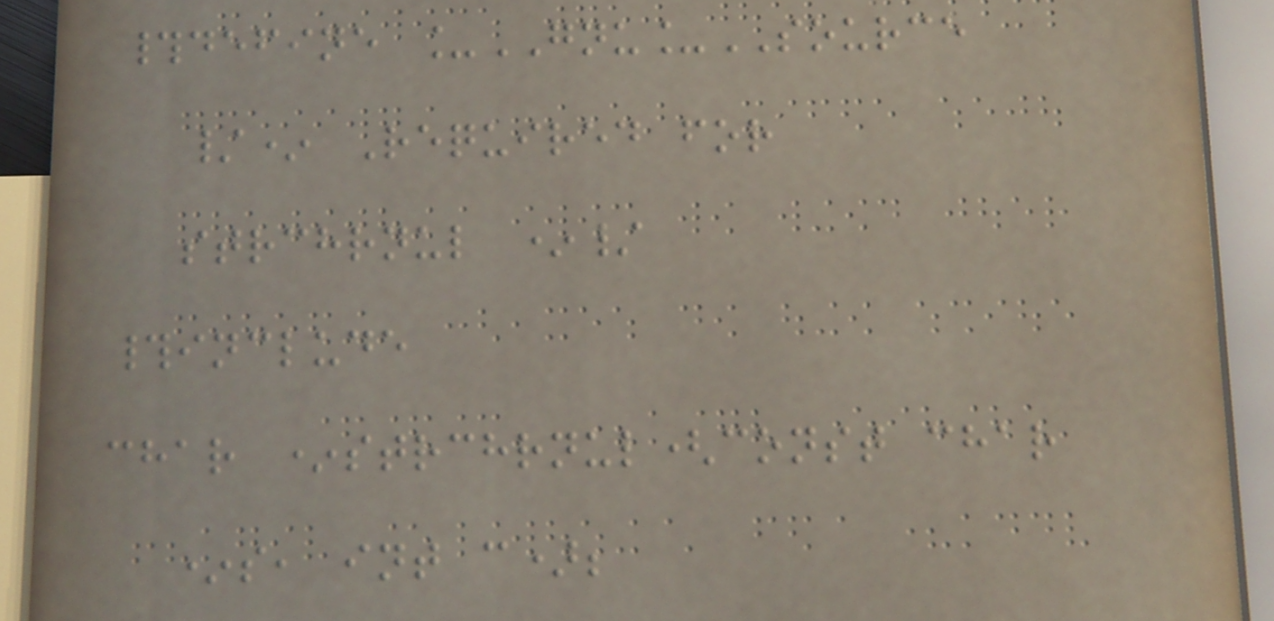#define _GNU_SOURCE
/* Required for
strchrnul */
#include
char *strchrnul(const char
*s, int c);
